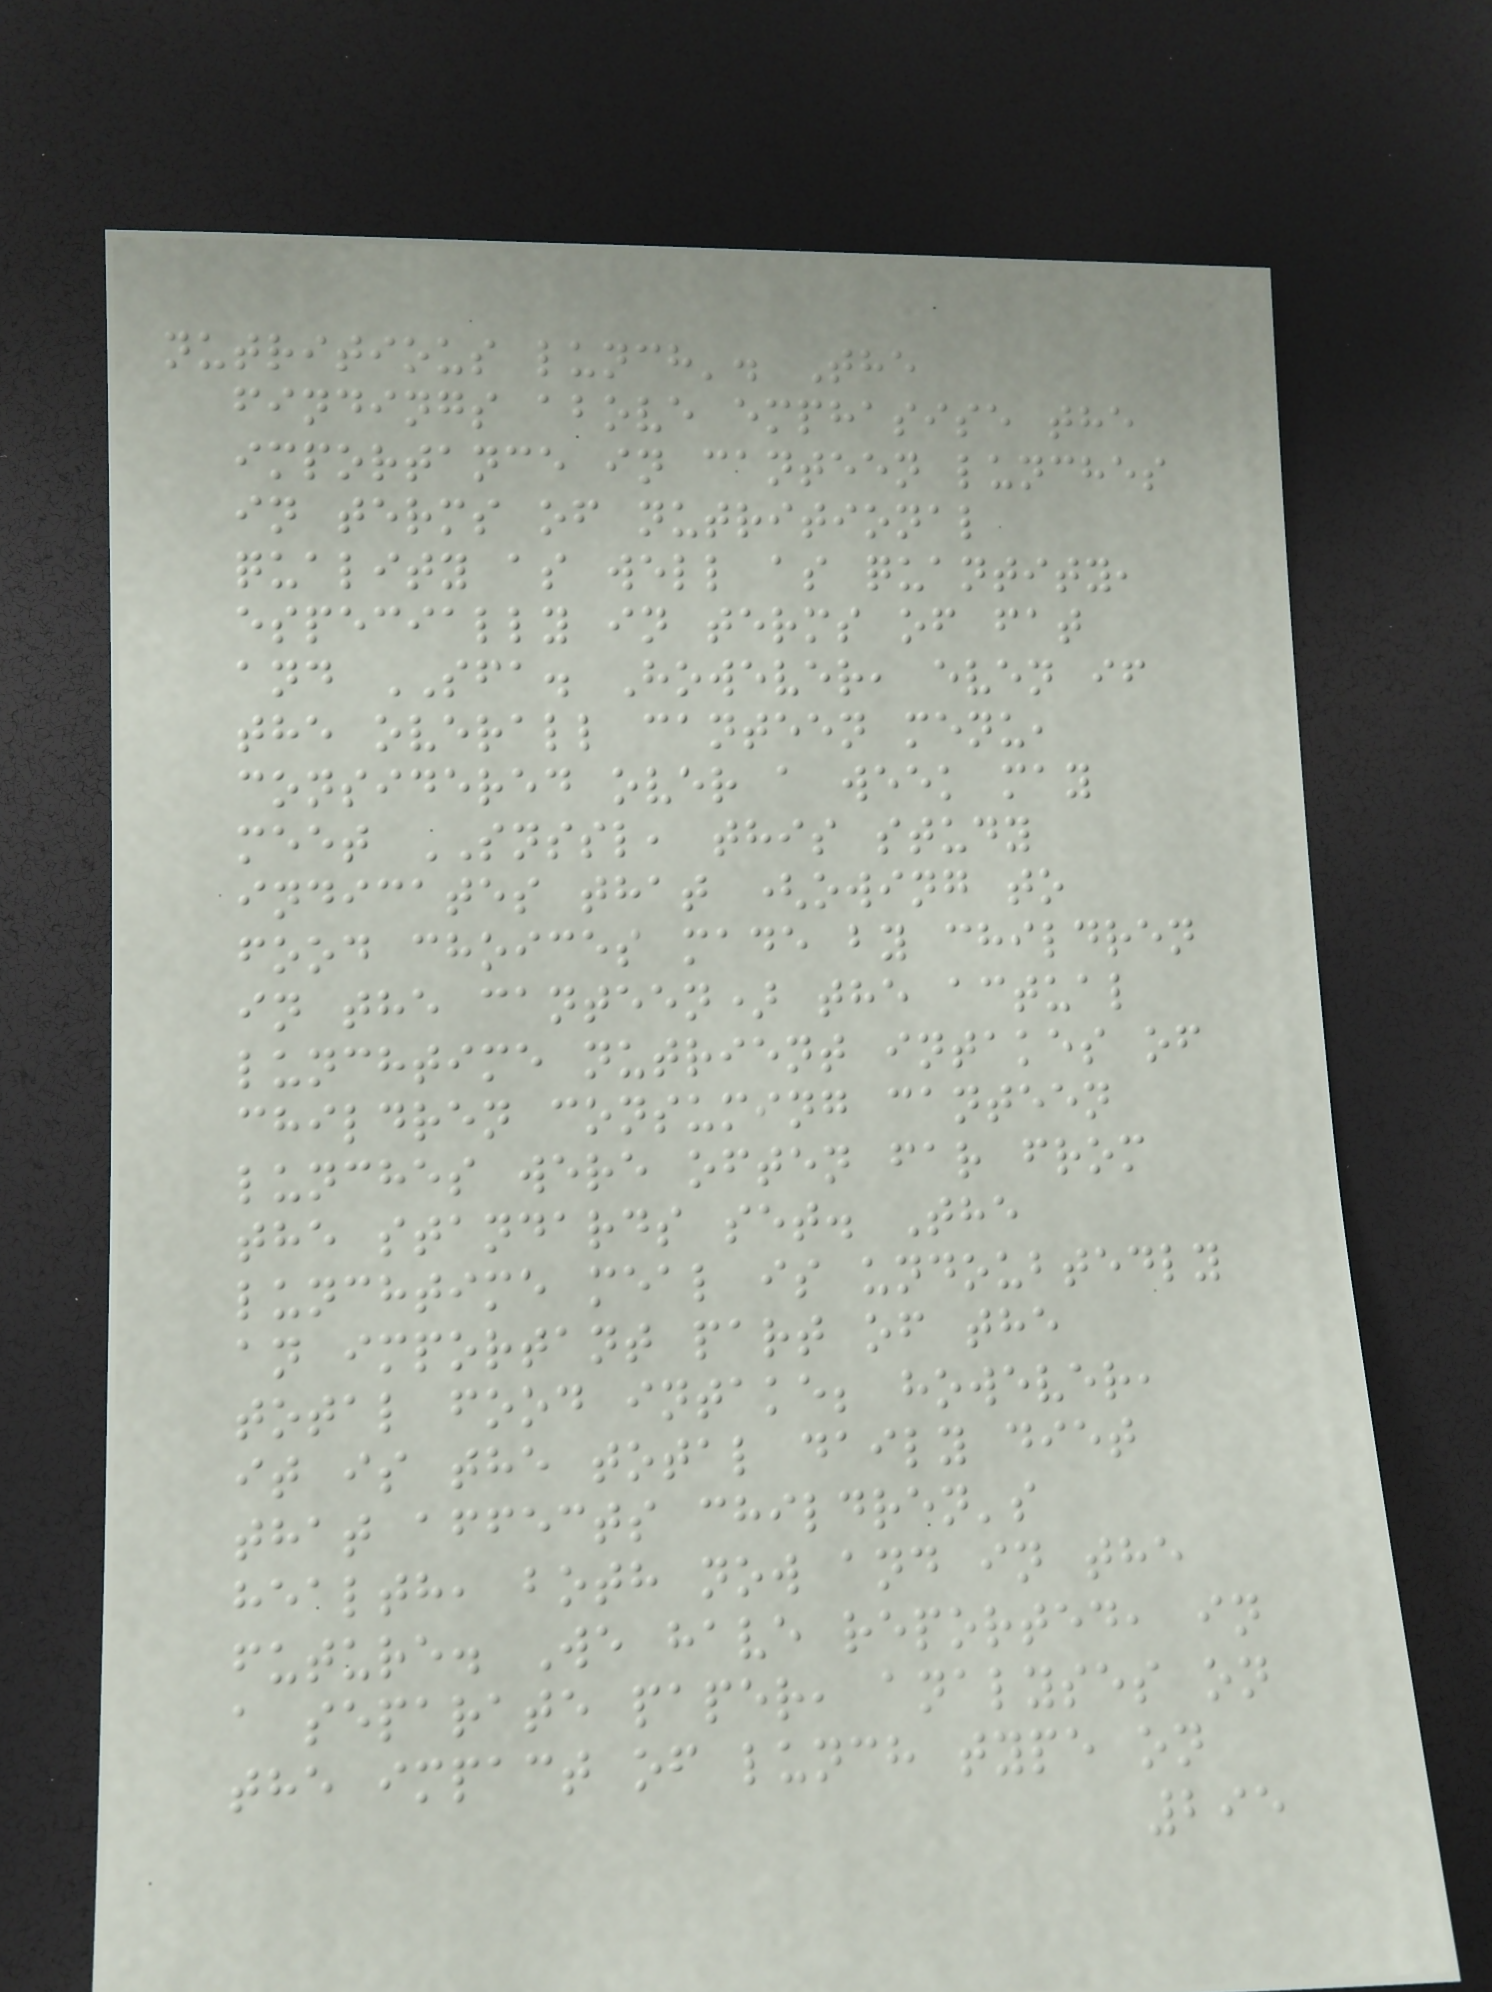nutritious lunch'. The
findings above emphasise the
importance in canteen lunches
in terms of nutritional
quality as well as quantity,
especially in terms of fat
and SFA. However, even if
the overall canteen menu,
considered over a week may
meet SNSSL, this study
indicates that (owing to
food choices made by children
in the canteen) the actual
lunchtime nutrient intakes of
children consuming canteen
lunches were often far from
the standards set. The
lunchtime meal is undoubtedly
an important part of the
total food intake; however,
it is the total daily diet
that affects children's
health, both now and in the
future. We have reported, in
a separate paper, analyses on
the impact of lunch type on
295
